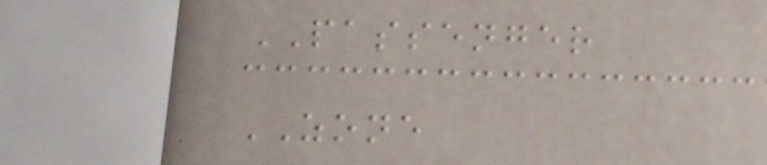PASSENGER
ZONE
